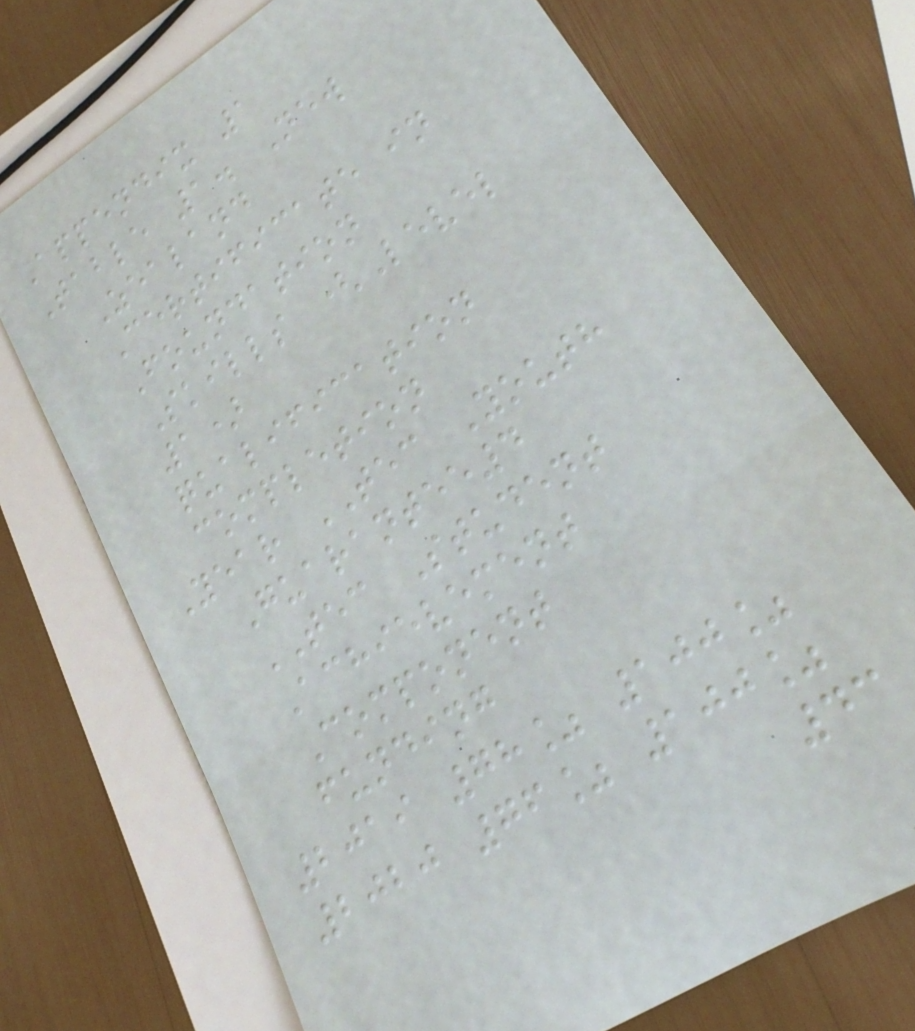Appendix 1
Table 1. New
Zealand
Certificate in
Foundation
Skills (Level
1)
qualification
completion
Year TEC Youth
Guarantee4
TEC Student
Achievement
Component
funding
2019 78% 100%
2020 76% 100%
43
